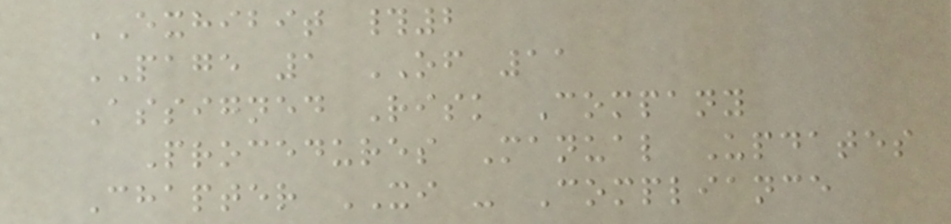EXHIBIT #2
PAGE 1 OF 11
Assigned Risk Company
Procedures Manual Updates
Chapter XI - Compliance
